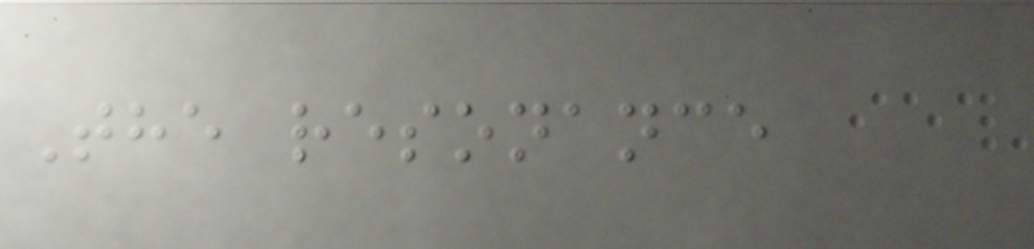The resonance
